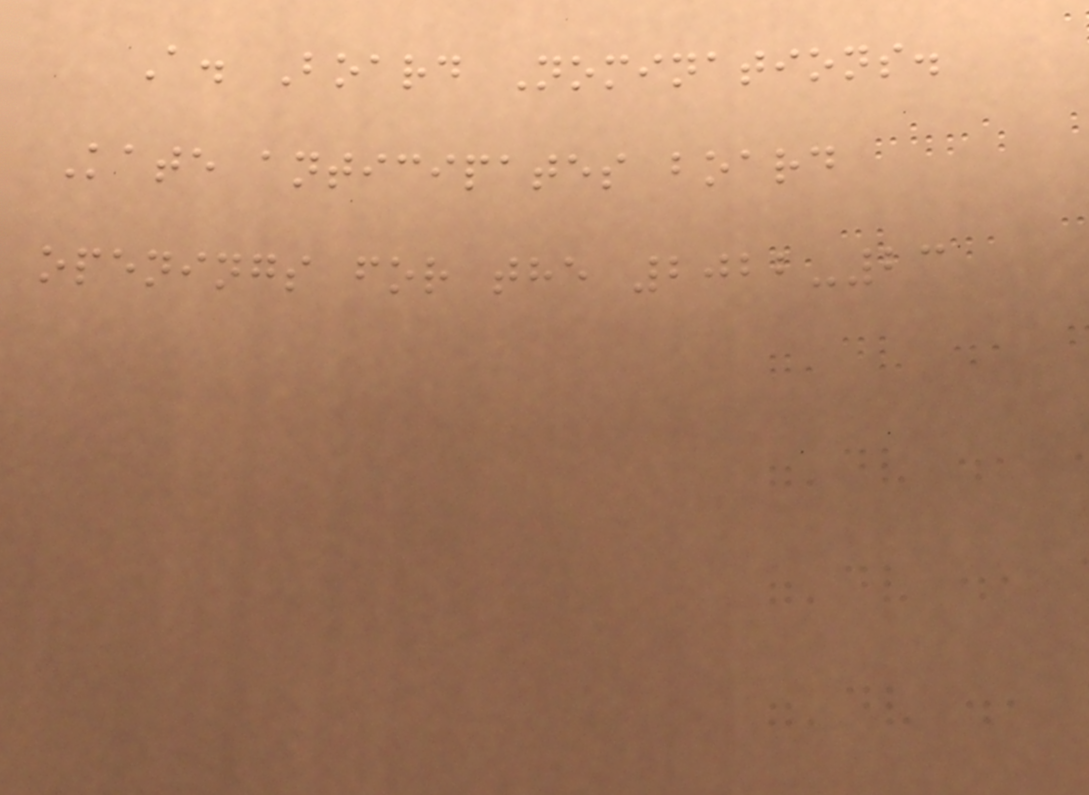A. Board Nominations.
Kate anticipates board
openings for the 2022-23
